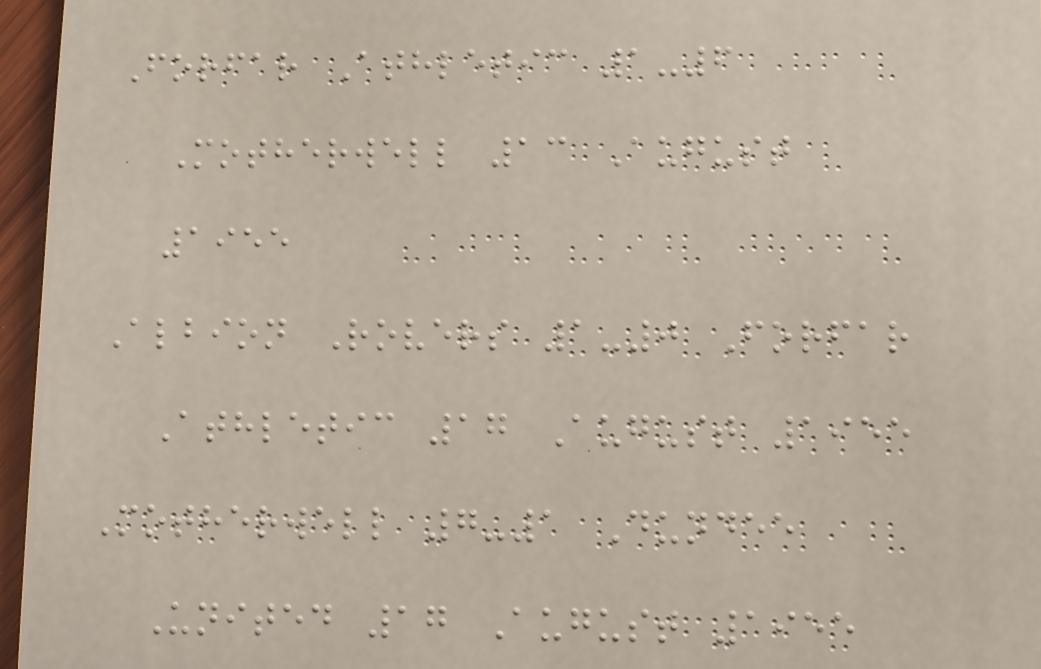Forfar Athletic 1-6
Motherwell 13 August
1955
Albion Rovers 1-0 Forfar
Athletic 17 August 1955
Motherwell 7-1 Dundee
United 17 August 1955
